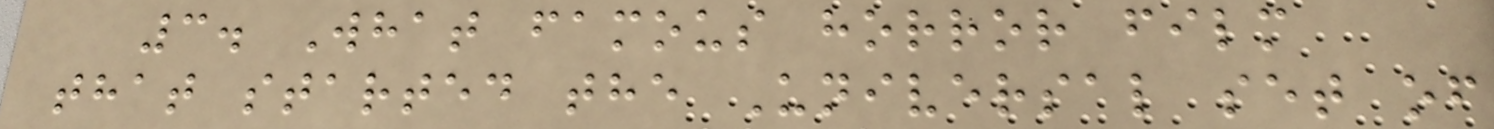3. What famous horror film
that started the Universal set of
